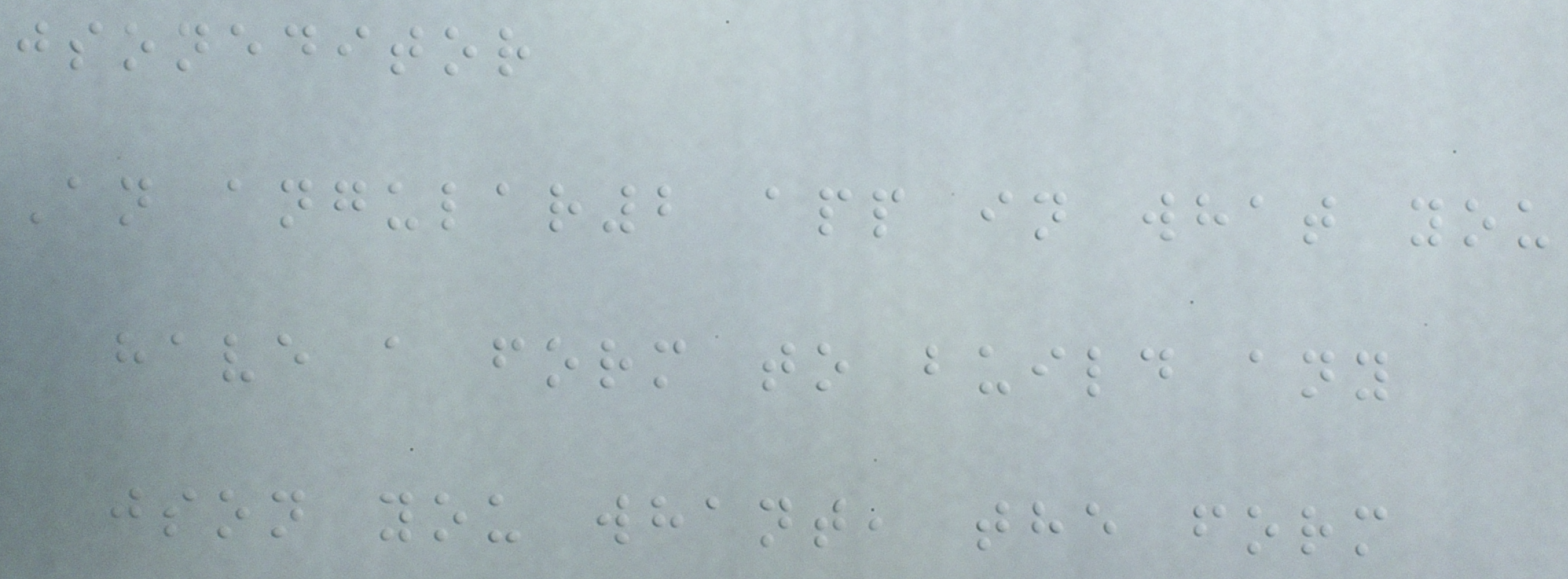jsoneditor
An angular2 app in what you
have a form to build any
json you whant, the form
